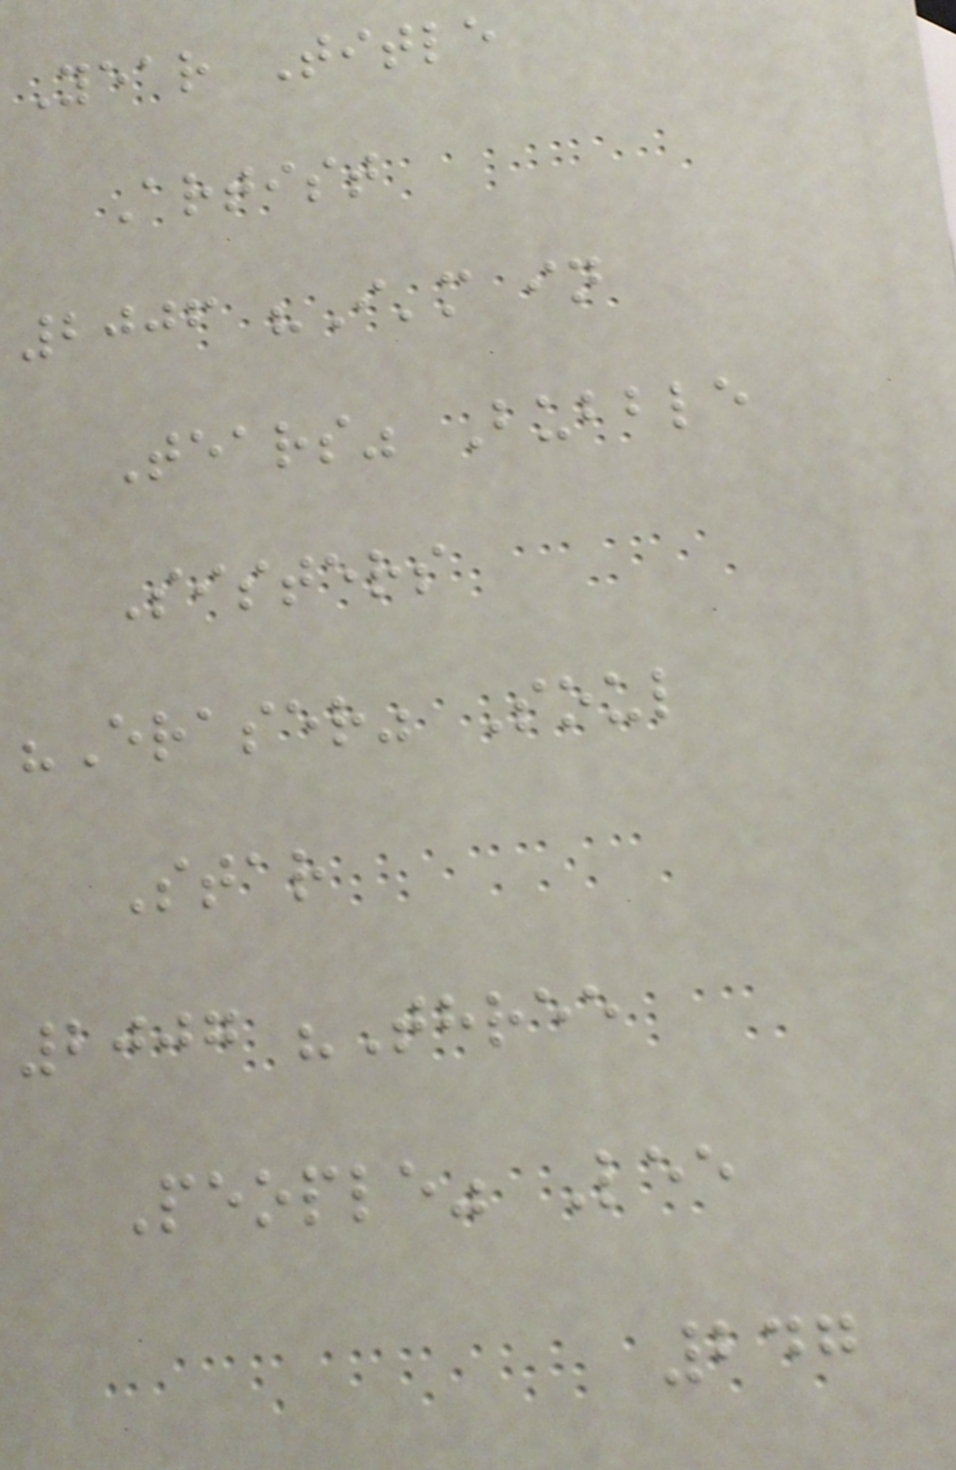Year Title
Artist
2006 "I'm in
Tears" Bubble
Sisters
"Eraser" Soul
Star
2007 "Three
People" Lee
247
